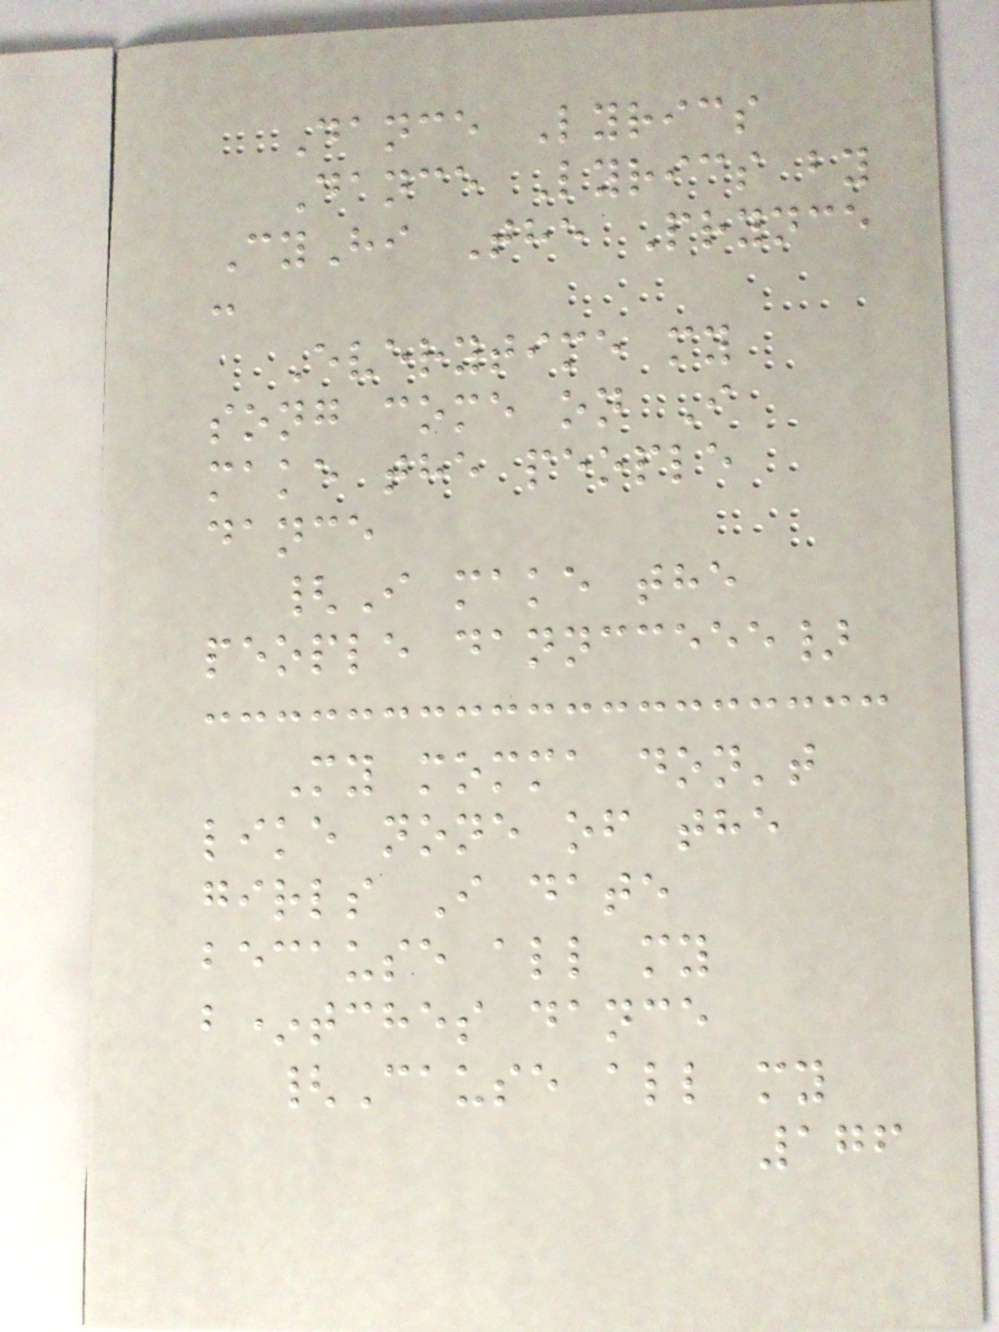Dance Lyrics
Dance Lyrics by
CyHi The Prynce
:
Everytime my
song come on I
make the people
dance
{I make the
people danncceee}
My momma don't
like none of the
girls I date
because all my
b*tches dance
{Cause all my
176
